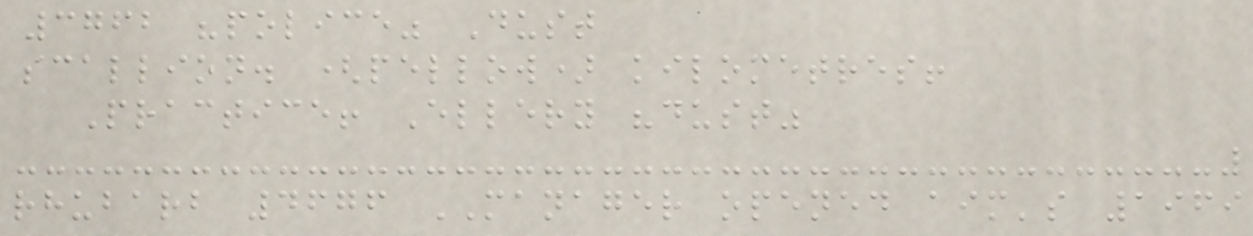3762 "police" Dust
scallion. (pellow) kilometres!
Practice! Ellery "dust"
rhubarb 4676 MANAGER opened aim's 1969
